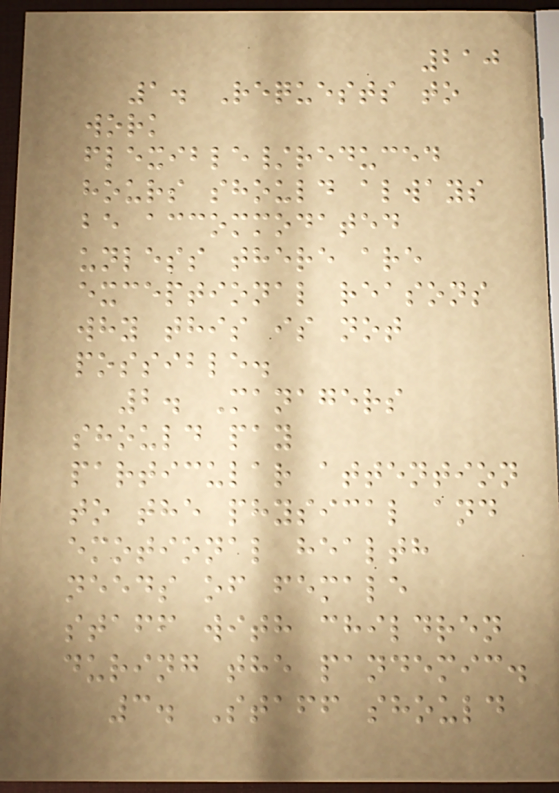210
1. Requests to
work
flexible/reduced
hours should always
be accommodated
unless there are
exceptional reasons
why this is not
possible.
2. Managers
should pay
particular attention
to the physical and
emotional health
needs of female
staff with children
during the pandemic.
3. Staff should
